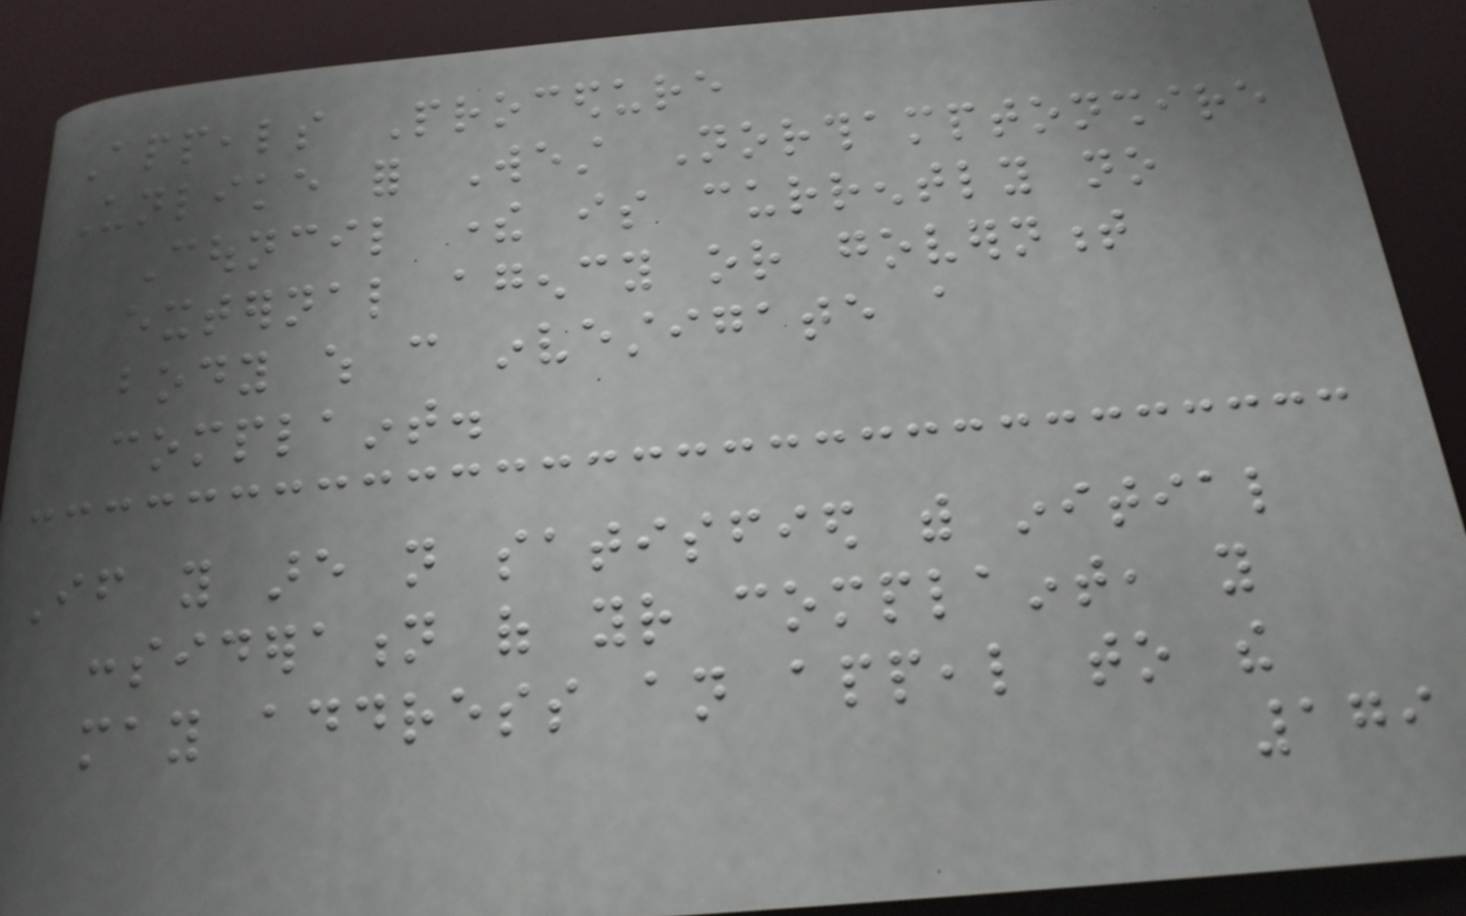Appeals Procedure
Unlike for West Northamptonshire
Council there is currently no
external agency or government
body which can investigate a
complaint.
If you are not satisfied with initial
consideration of your complaint, you
may address an appeal to the
179
